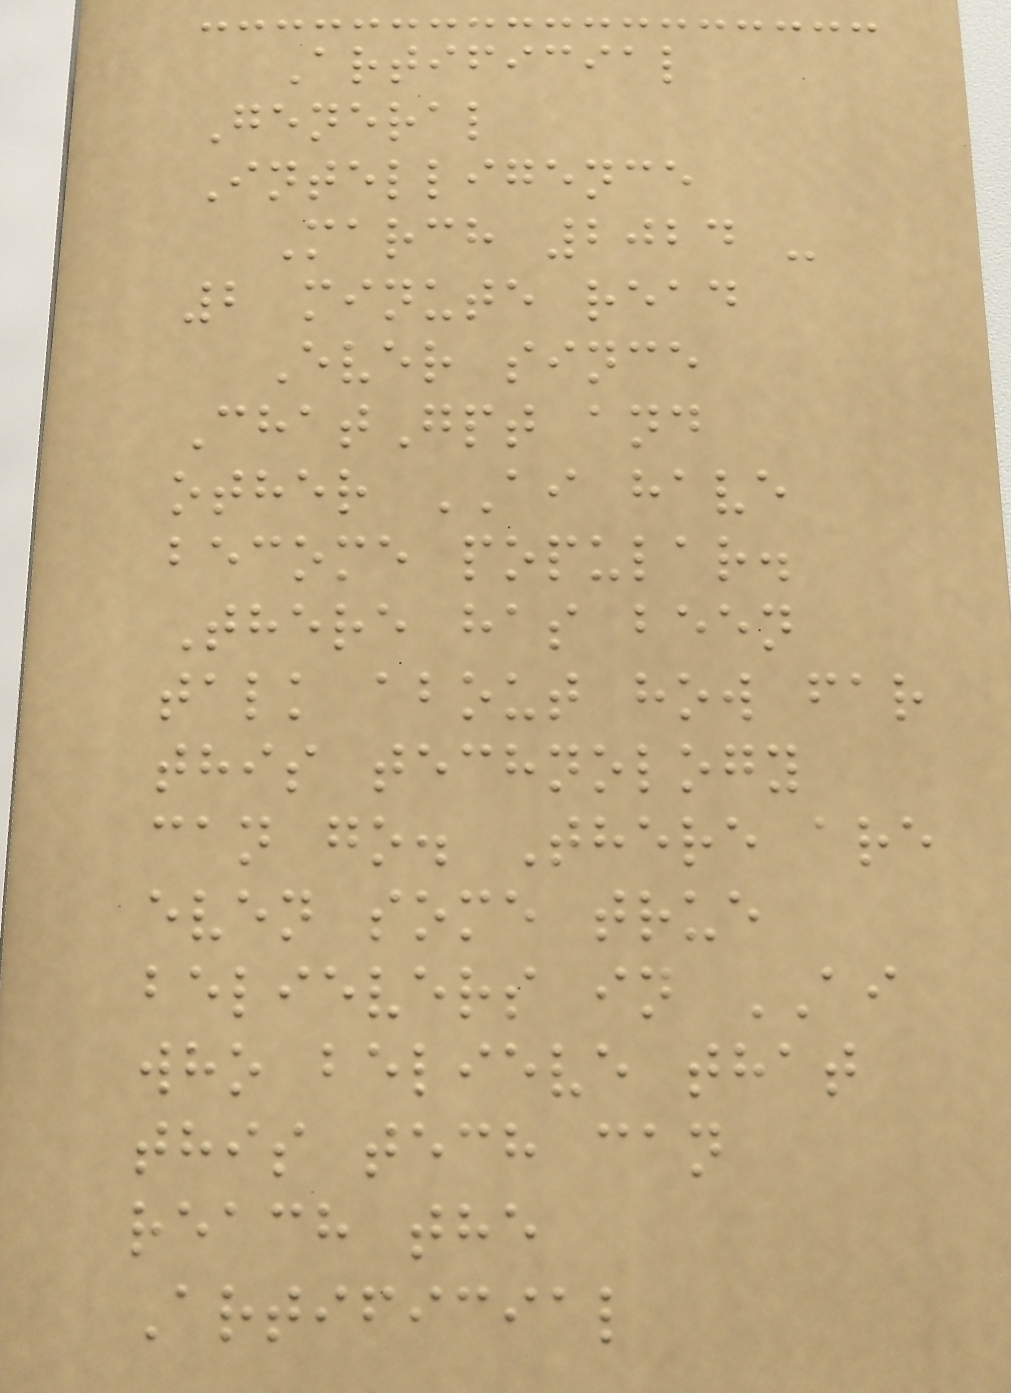Artificial
General
Intelligence
March 2024 -
2 minute read
Ever since
ChatGpt and
other AI have
become popular.
There has been
talk about how far
this technology
can go. There are
even some true
believers in AI
who believe that
this tech can
reach the
Artificial
